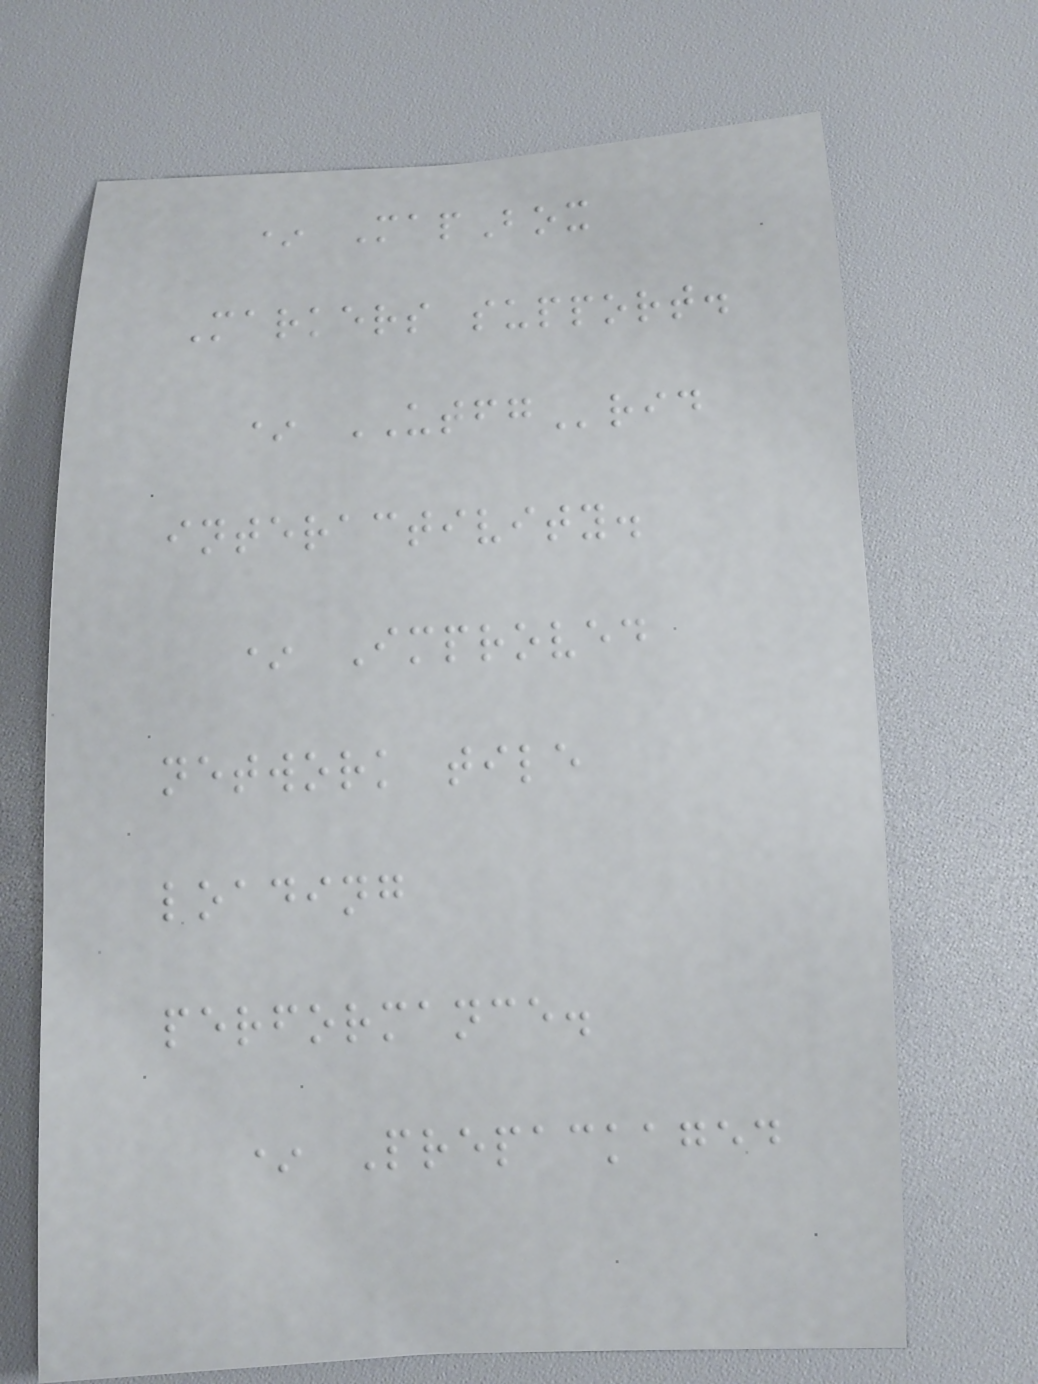* MapBox
Markers support.
* UTFGrid
interactivity.
* Improved
network tile
loading
performance.
* Prepackaged
